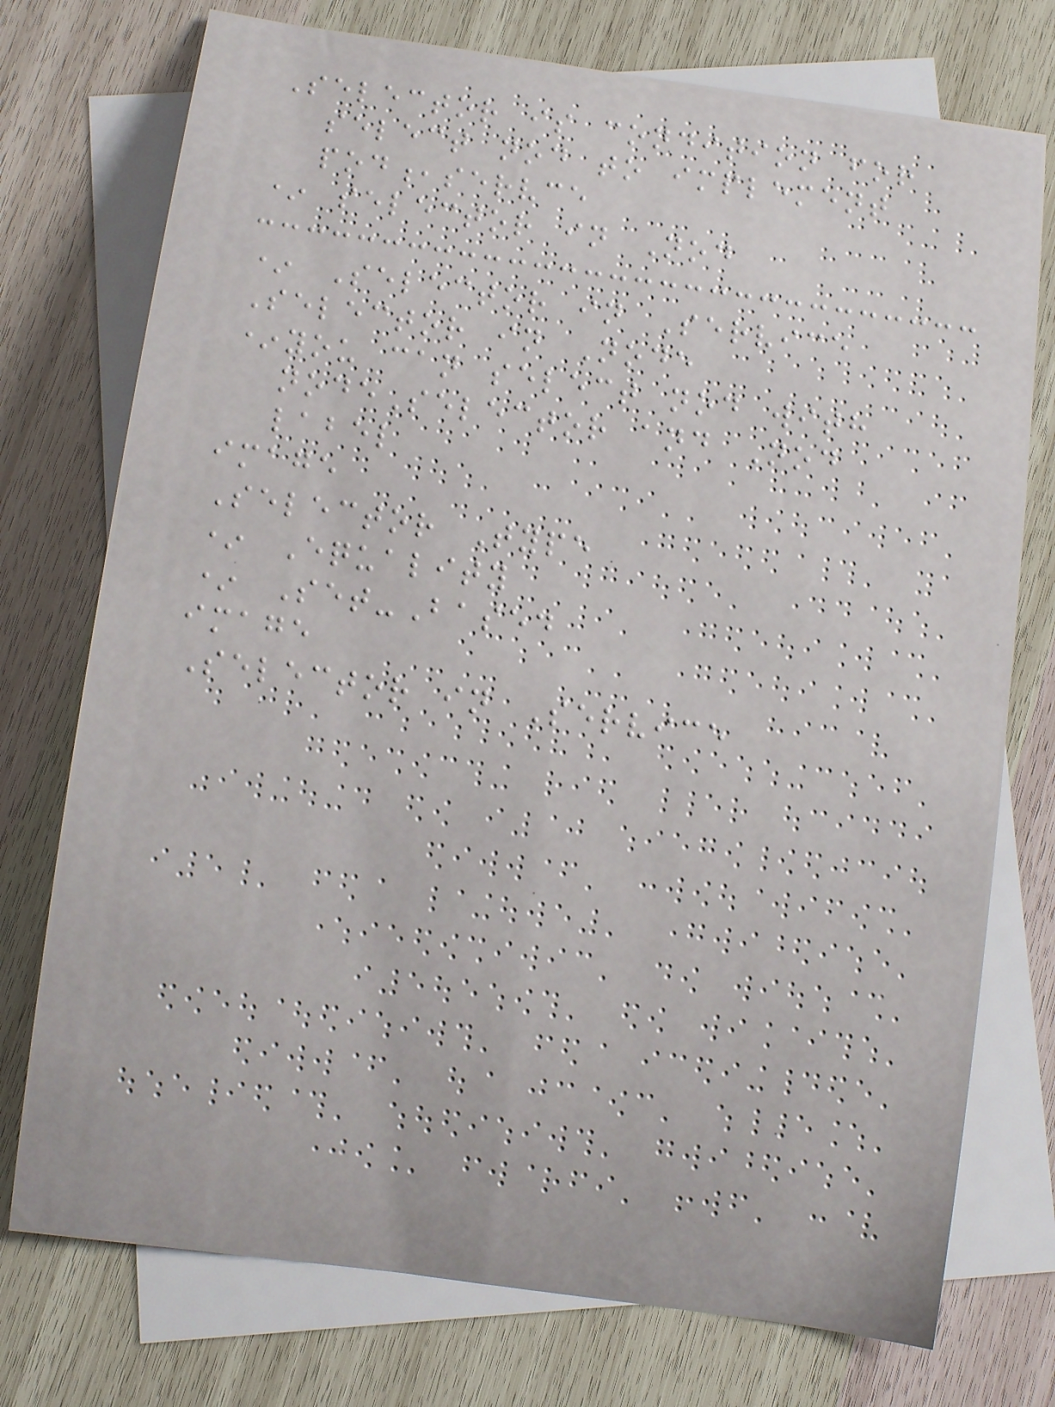Selector is condition for
select nod to implement
pod,servce
* selector in Nod
* Selector in Service
Selector in Node
*you can select nod with
nodeSelector and Nod
label
image
Selector Type
* Equality
* Set-Based
image
Selector in Service
